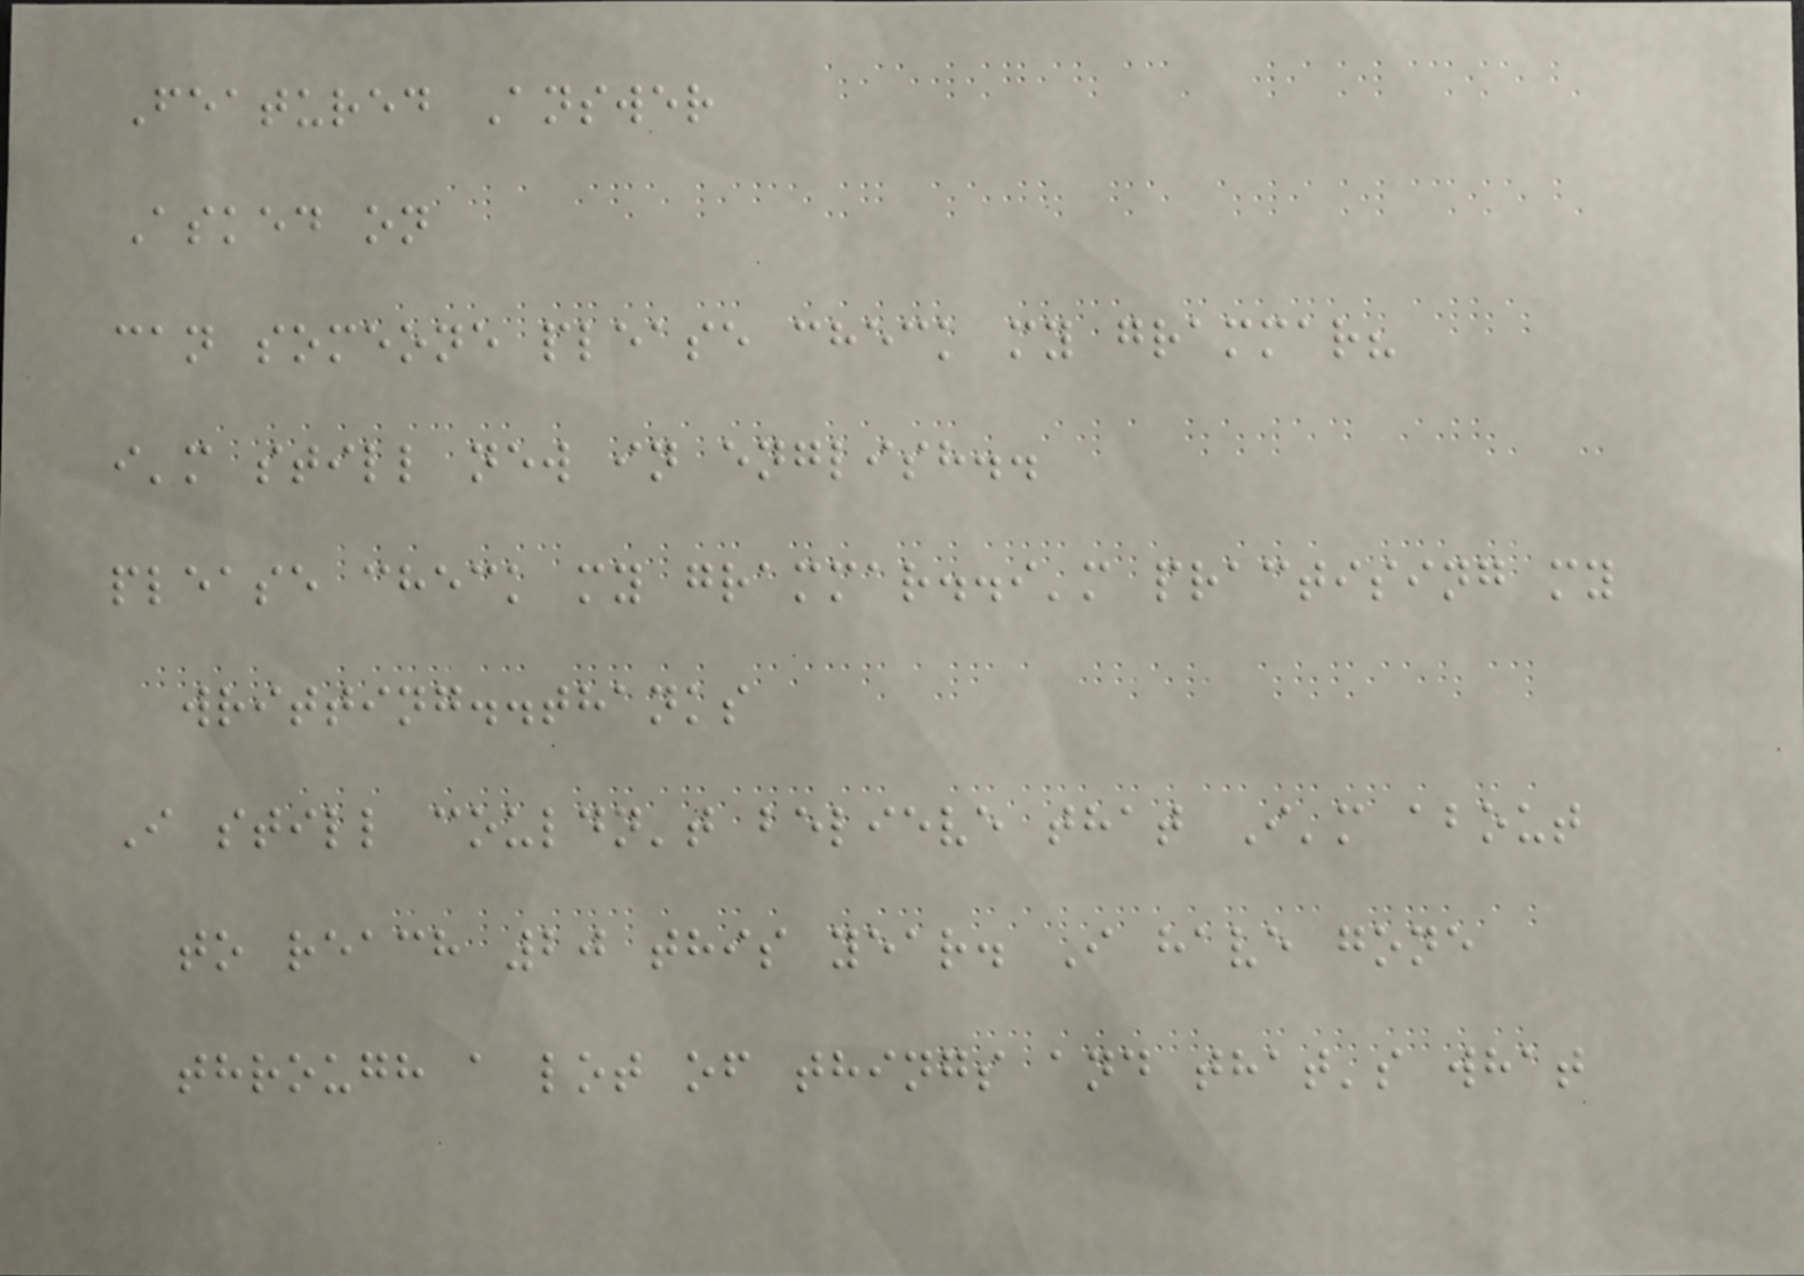Featured Answer
Asked on
can someone please check my grammar?
i'm still new in english..
please check my grammar..i'm practising my
writting..thanks
I still couldn't believe that I'm about
to reach 20 this year. I have gone
through a lot of things and that's what
